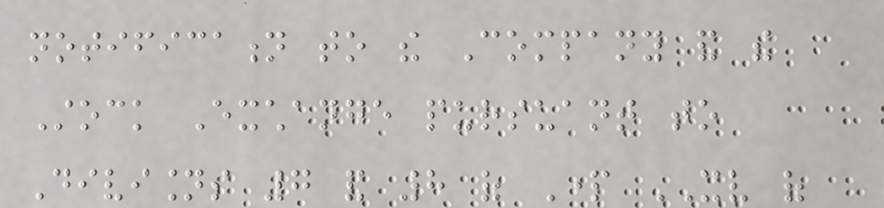notification to the Company and the
Stock Exchange pursuant to
Divisions 7 and 8 of Part XV of
